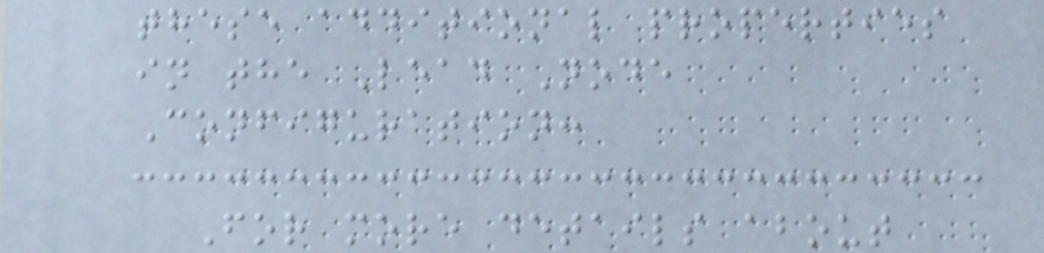these additional properties
in the Lead Node
Configuration:
For more details about
